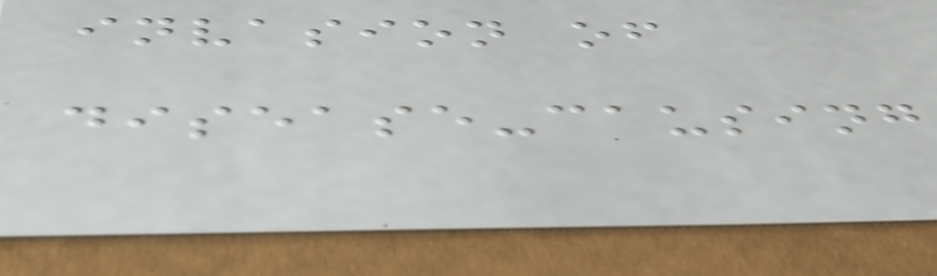invasion of
disease-causing
